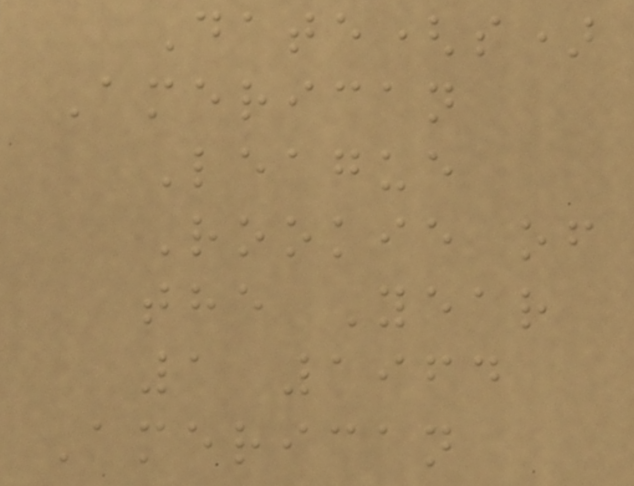Date(s)
American
League
Rookie of
the Year
1 1964
American
